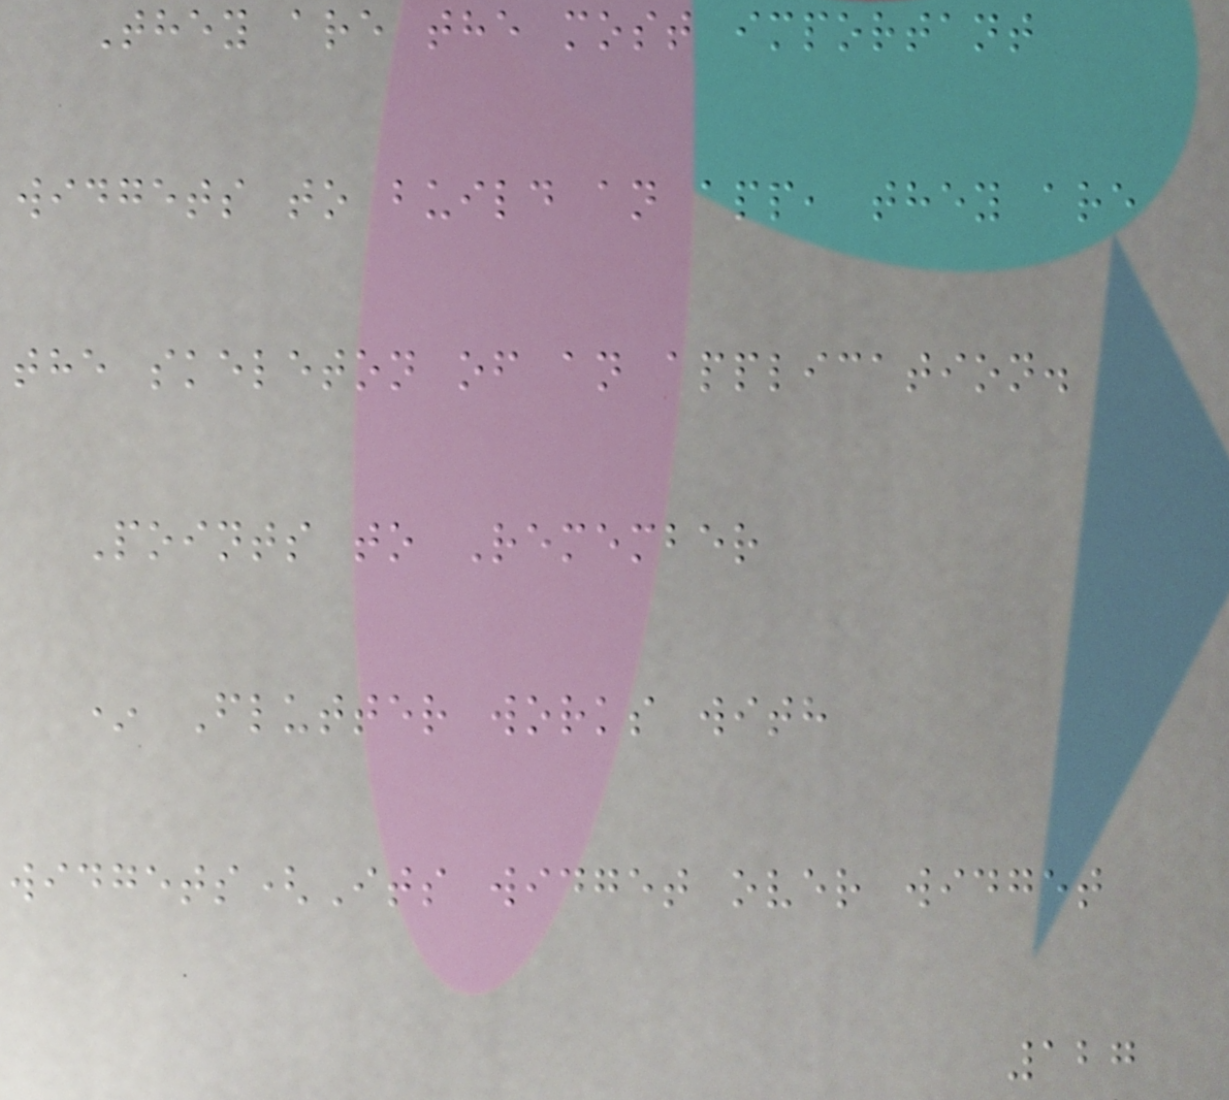They are the most important
widgets to build an app, they are
the skeleton of an application.
Points to Remember
* Flutter works with
widgets(Its widget over widget
127
